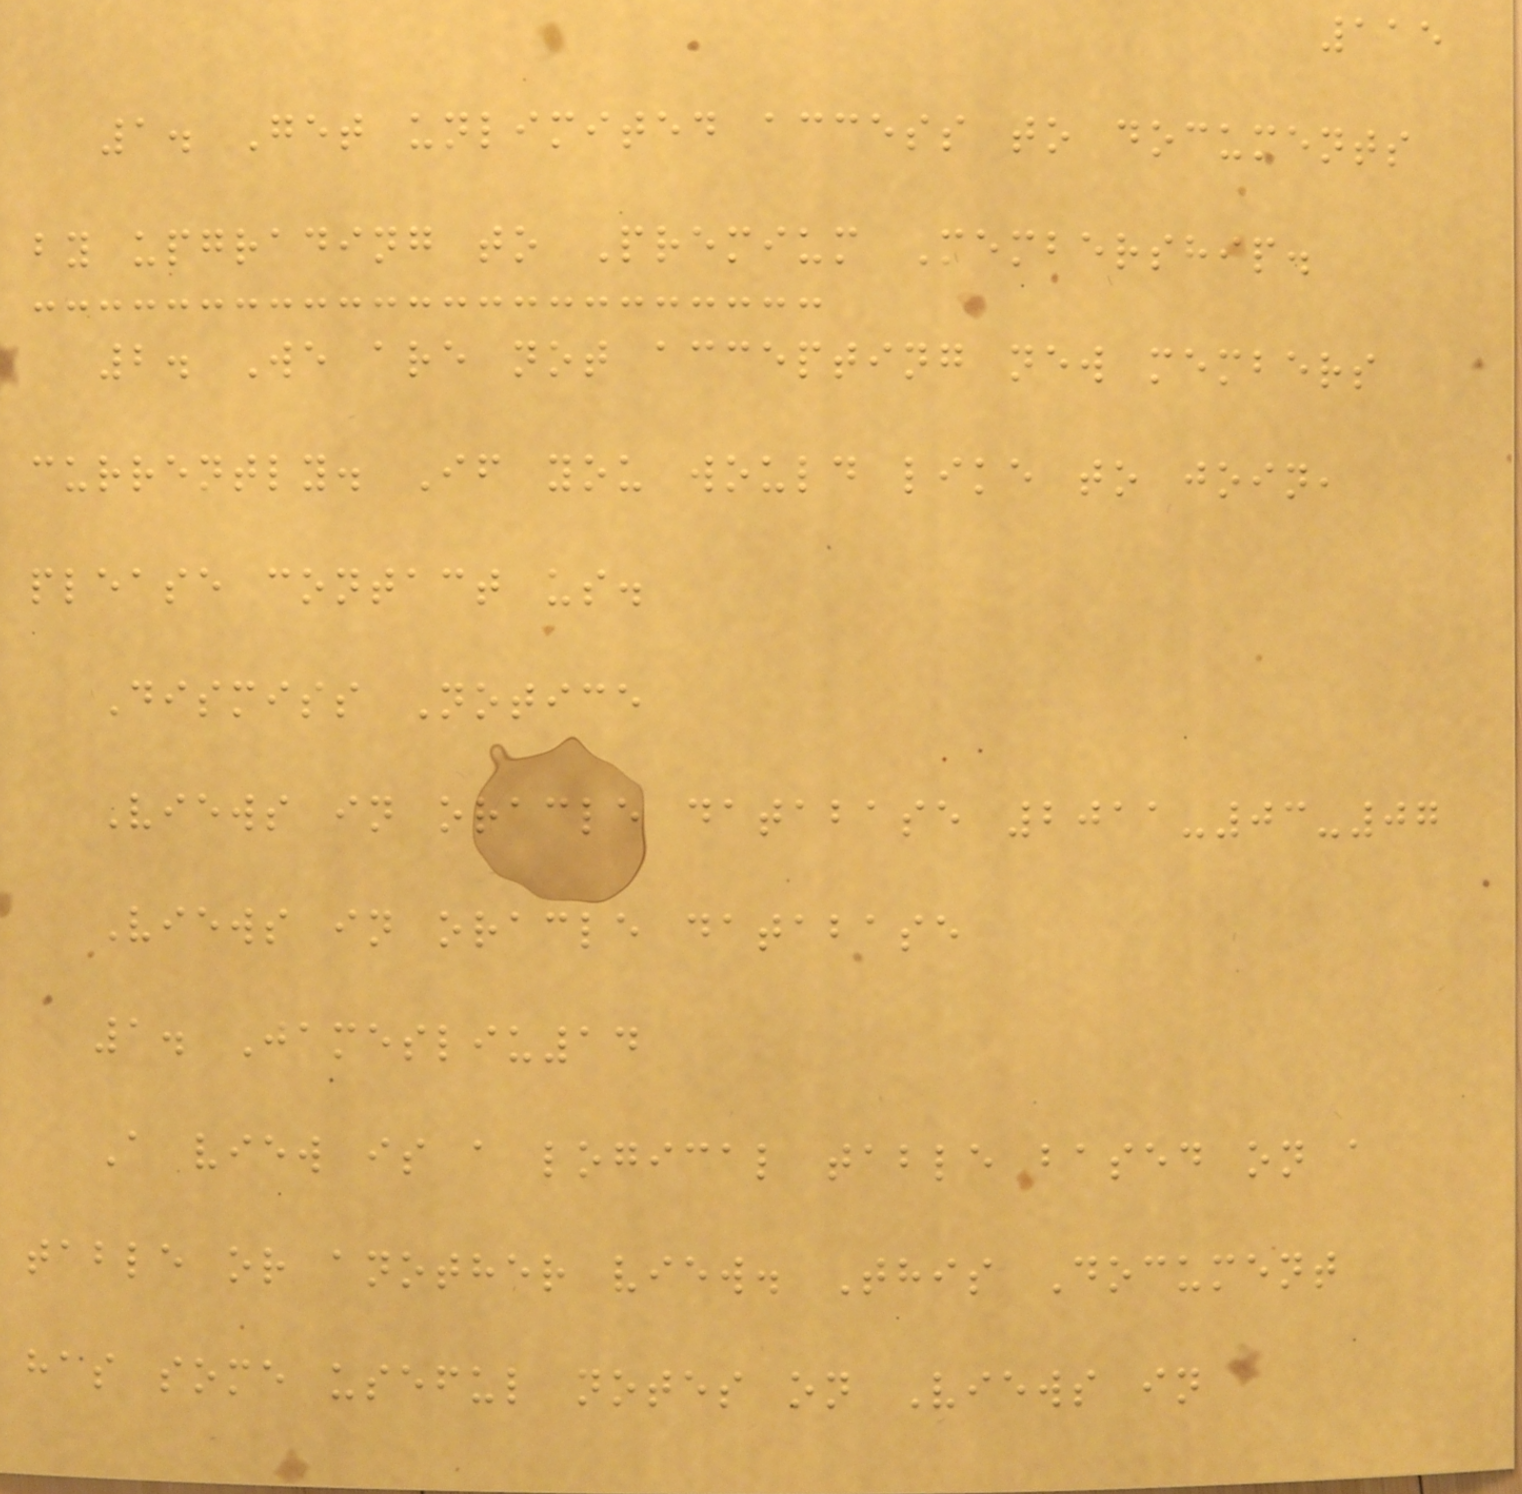115
1. Get unlimited access to documents
by upgrading to Premium Membership.
2. We are not accepting new members
currently. If you would like to join,
please contact us.
Dismiss Notice
Views in oracle database 2011-03-07
Views in oracle database
1. Jamesliu14
A view is a logical table based on a
table or another view. This Document
has some useful notes on Views in
